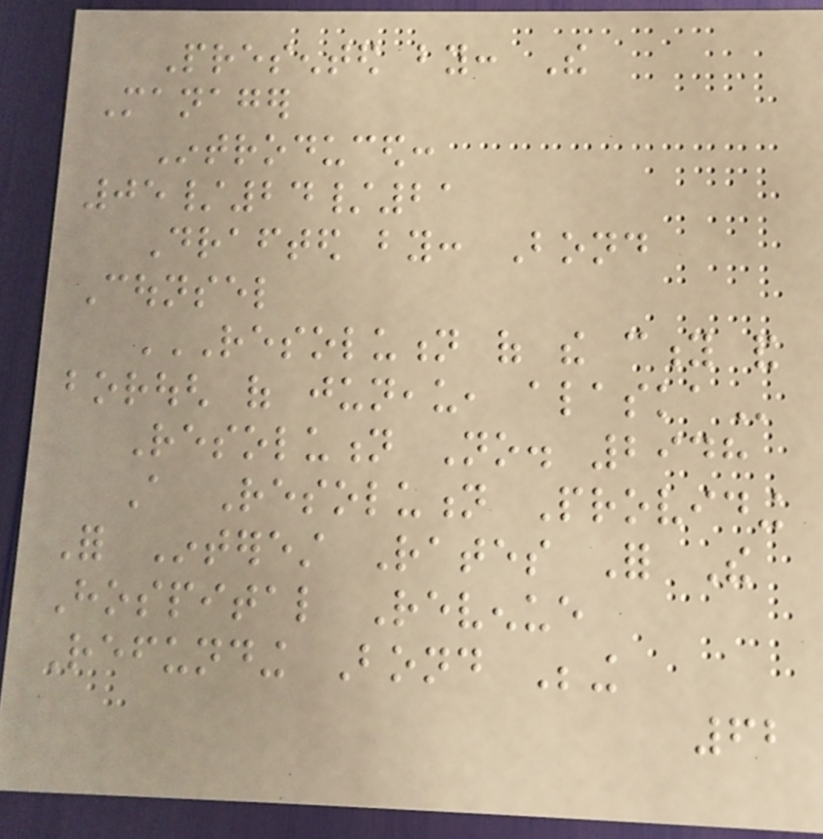Presented by: The
Manager
Introduced:
05/24/21
Drafted by: Bond
Counsel
RESOLUTION OF THE CITY AND
BOROUGH OF JUNEAU, ALASKA
Resolution No. 2948
A Resolution Providing
For Interest Rates For The
Hospital Revenue
Refunding Bond Being
62
